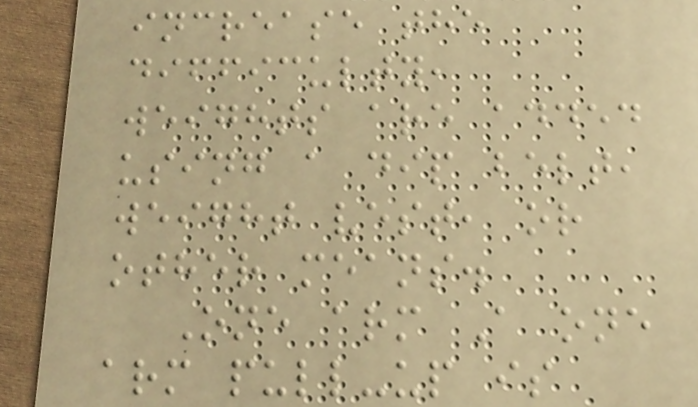increase the
difficulty,
weights are added
using a dip belt,
weight vest, or
other means.
One arm A one
arm pull-up is
